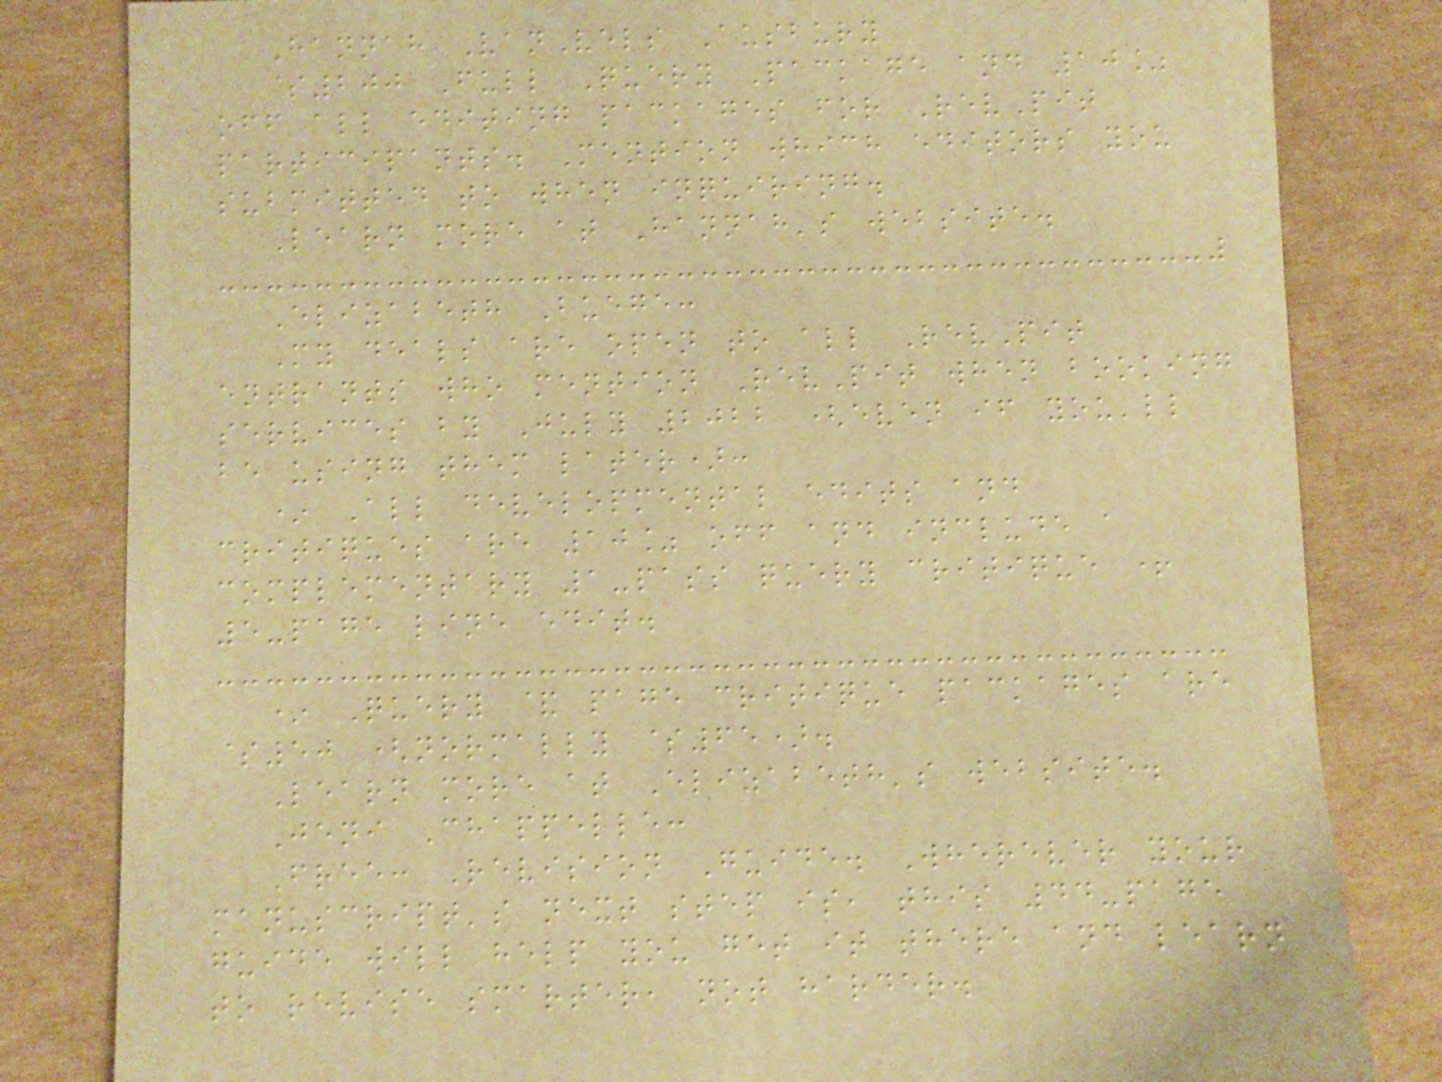Hannah VanVels Ausbury
$200 Full Query Package and 10%
off all editing packages for RevPit
participants. Mention which editors you
submitted to when inquiring.
Learn more at Hannah's website.
Elizabeth Buege:
My deals are open to all RevPit
entrants who mention RevPit when booking
services by July 2022 (even if you'll
be using them later):
* All developmental edits and
critiques are 10% off and include a
complementary 1-pass query critique +
5-page line edit.
* Query & page critique packages are
$50 (normally $65).
Learn more at Elizabeth's website.
Jeni Chappelle:
Free: Revision Guide. Wherever your
manuscript's next step is, this 44-page
guide will help you get it there and learn
to revise smarter, not harder.
